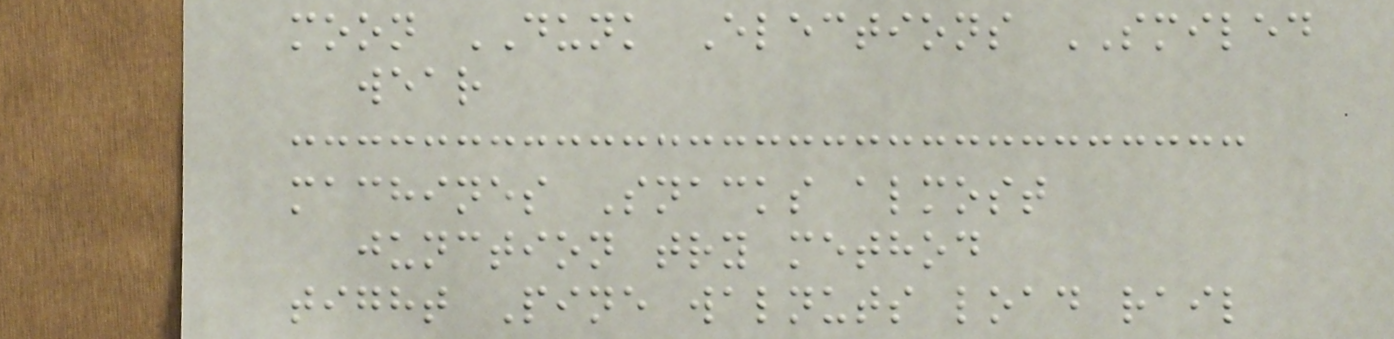moon DUNK Elections SMILED
wear
machines Snacks almost
junction try method
tight Pine walnuts load rail
